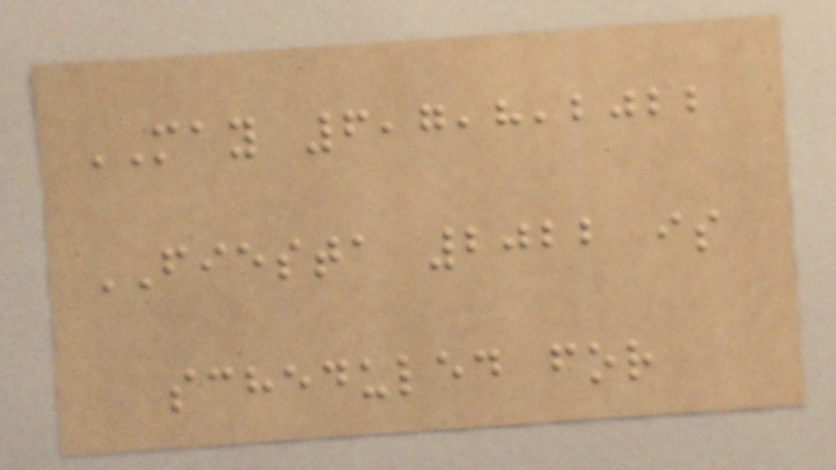MAY 6,7,8,2022
FIESTA 2022 is
scheduled for
